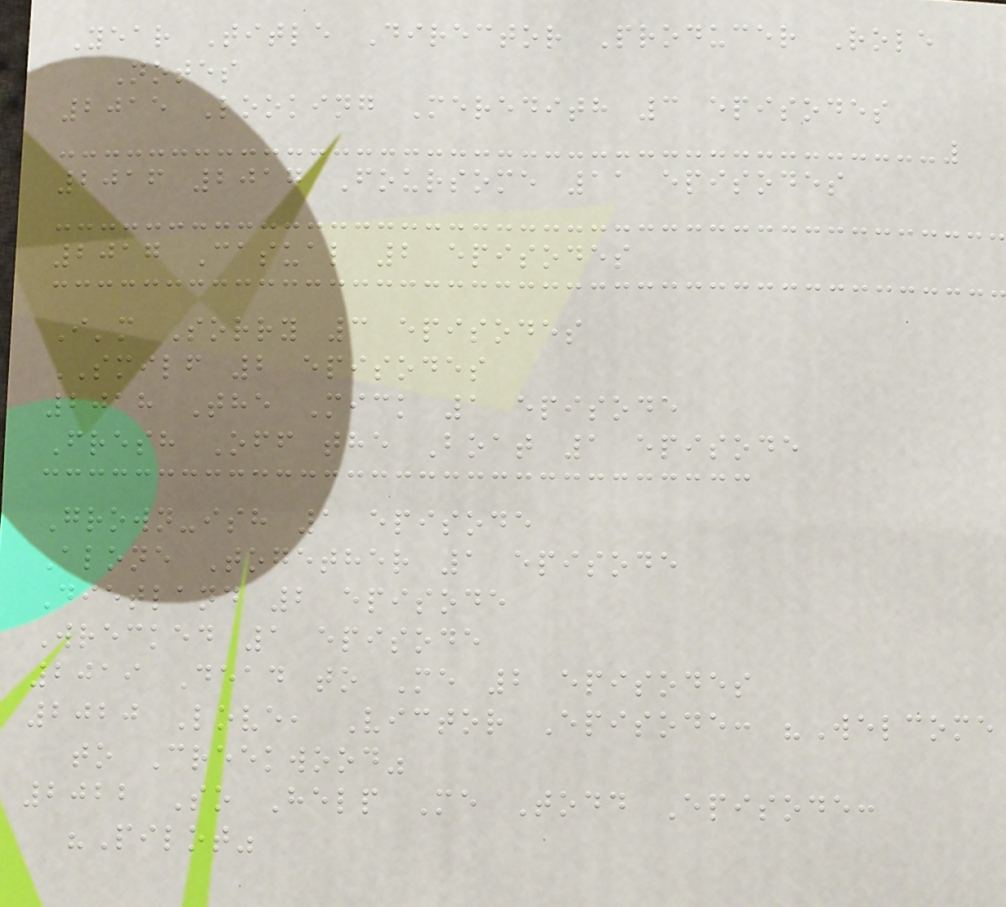Year Title Director Producer Role
Notes
2015 Looking Meredith 3 episodes
2016 2017 Foursome 11 episodes
2017 Casual 2 episodes
I'm Sorry 3 episodes
SMILF 2 episodes
2018 The Mick 1 episode
Fresh Off the Boat 1 episode
Grown-ish 1 episode
Alone Together 1 episode
Dietland 2 episode
Wrecked 1 episode
2019 Dead to Me 2 episodes
2020 Love, Victor Episode: "Welcome
to Creekwood"
2022 So Help Me Todd Episode:
"Pilot"
